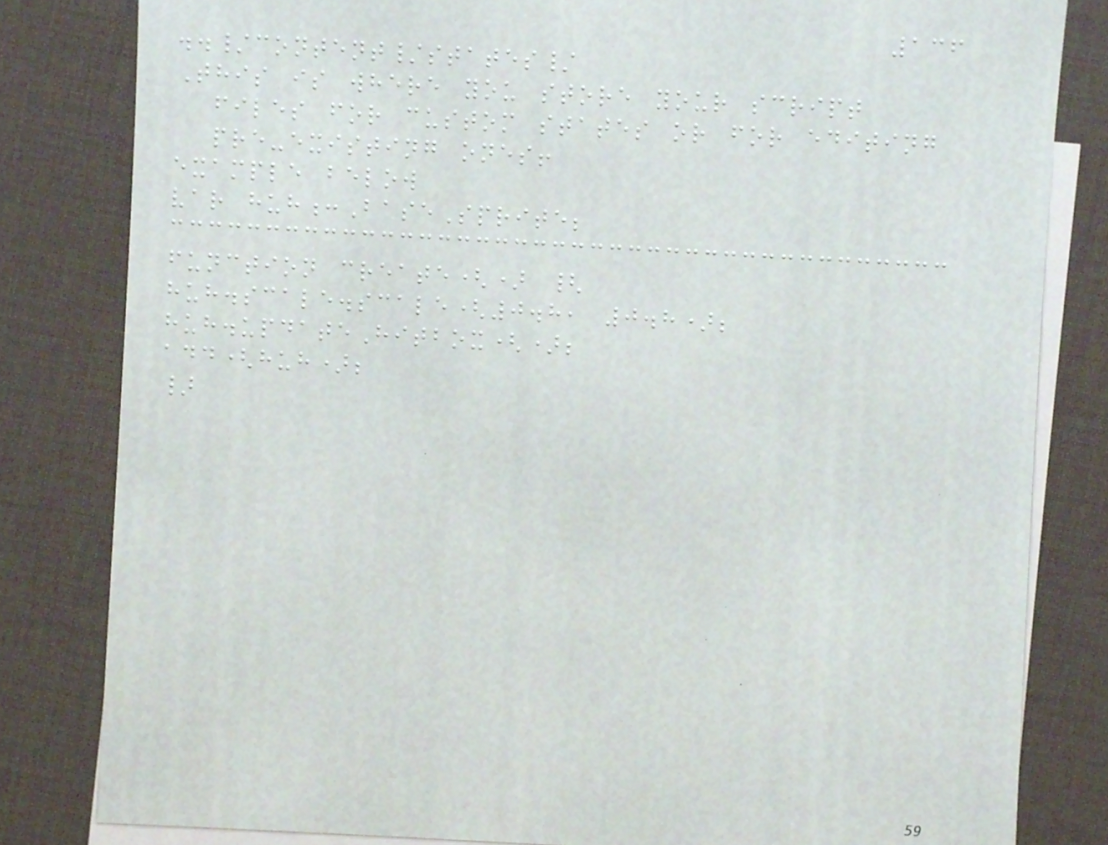136
../content/states/
This is where you store your script
files for custom states or for editing
pre-existing ones!
example below
var huh:BaseSprite;
function create() {
huh.scale.scale(0.8, 0.8);
huh.updateHitbox();
add(huh);
}
